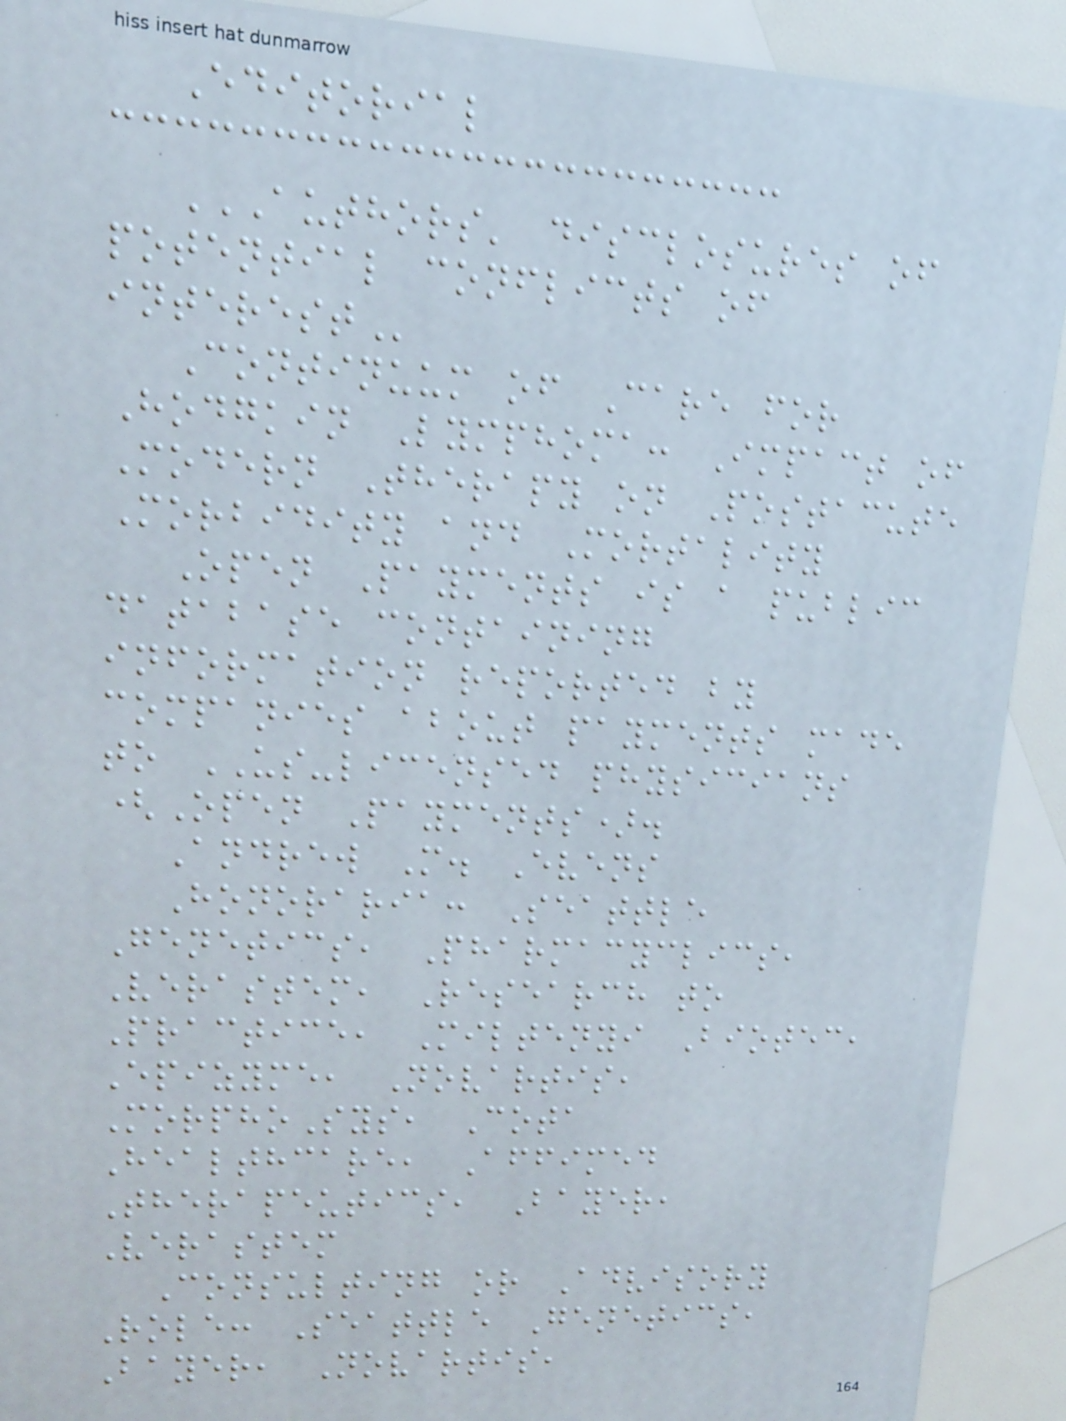Editorial
AUTHORS' DISCLOSURES OF
POTENTIAL CONFLICTS OF
INTEREST
Continuum of Care for
Hodgkin Lymphoma: Impact of
Modern Therapy on Postacute
Morbidity and Mortality
Open Payments is a public
database containing
information reported by
companies about payments made
to US-licensed physicians
(Open Payments).
Andrew M. Evens
Honoraria: Seattle
Genetics, Pharmacyclics,
Verastem, Research to
Practice, Miltenyi Biotec,
Epizyme, Novartis,
MorphoSys, Cota
Healthcare, Affimed
Therapeutics, Bayer,
Verastem
Consulting or Advisory
Role: Seattle Genetics,
Bayer, Novartis,
